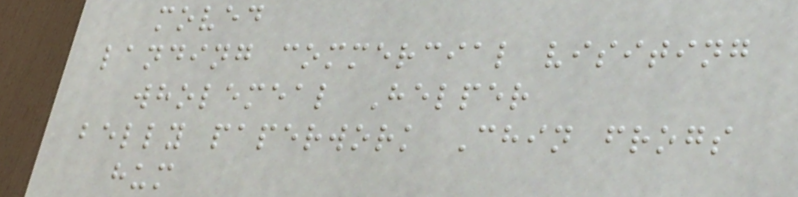moved
landing commercial visiting
wholemeal Helper
belly paperwork Chin frogs
hum
